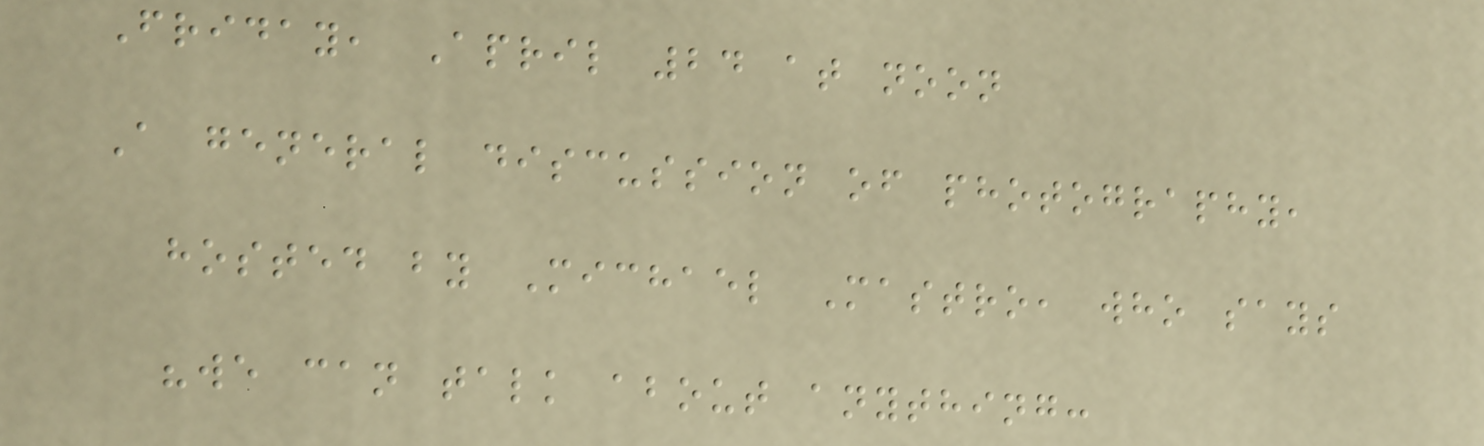Friday, April 24 at noon
A general discussion of photography,
hosted by Michael Mastro, who says
"we can talk about anything:
